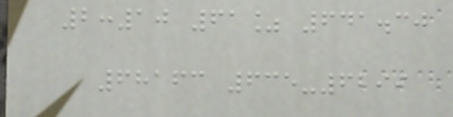2:10 61% 641.30
68163 635-6299
